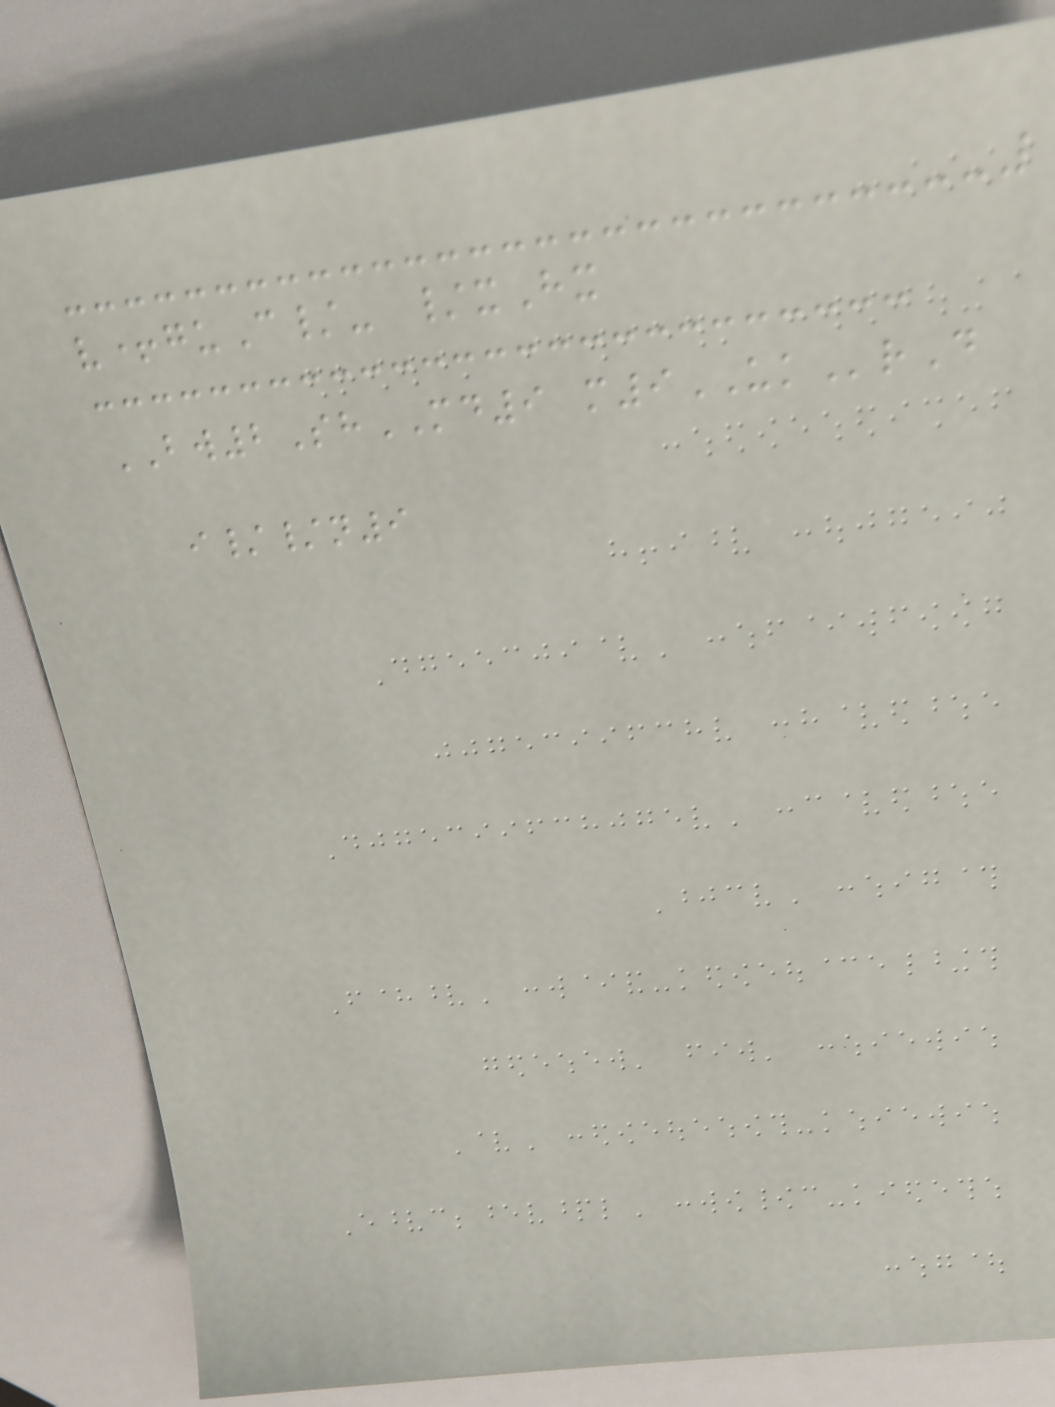v+guC/- /xHx
BW2ShMD9 m9UKrD
i//n9
